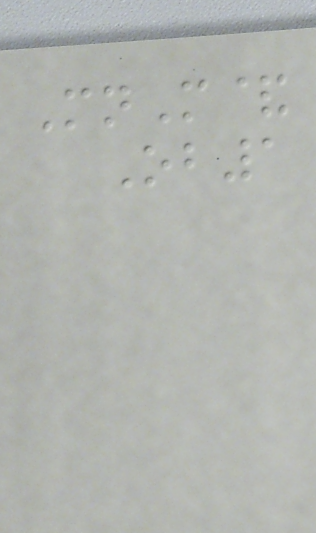MnM&
Ob1
